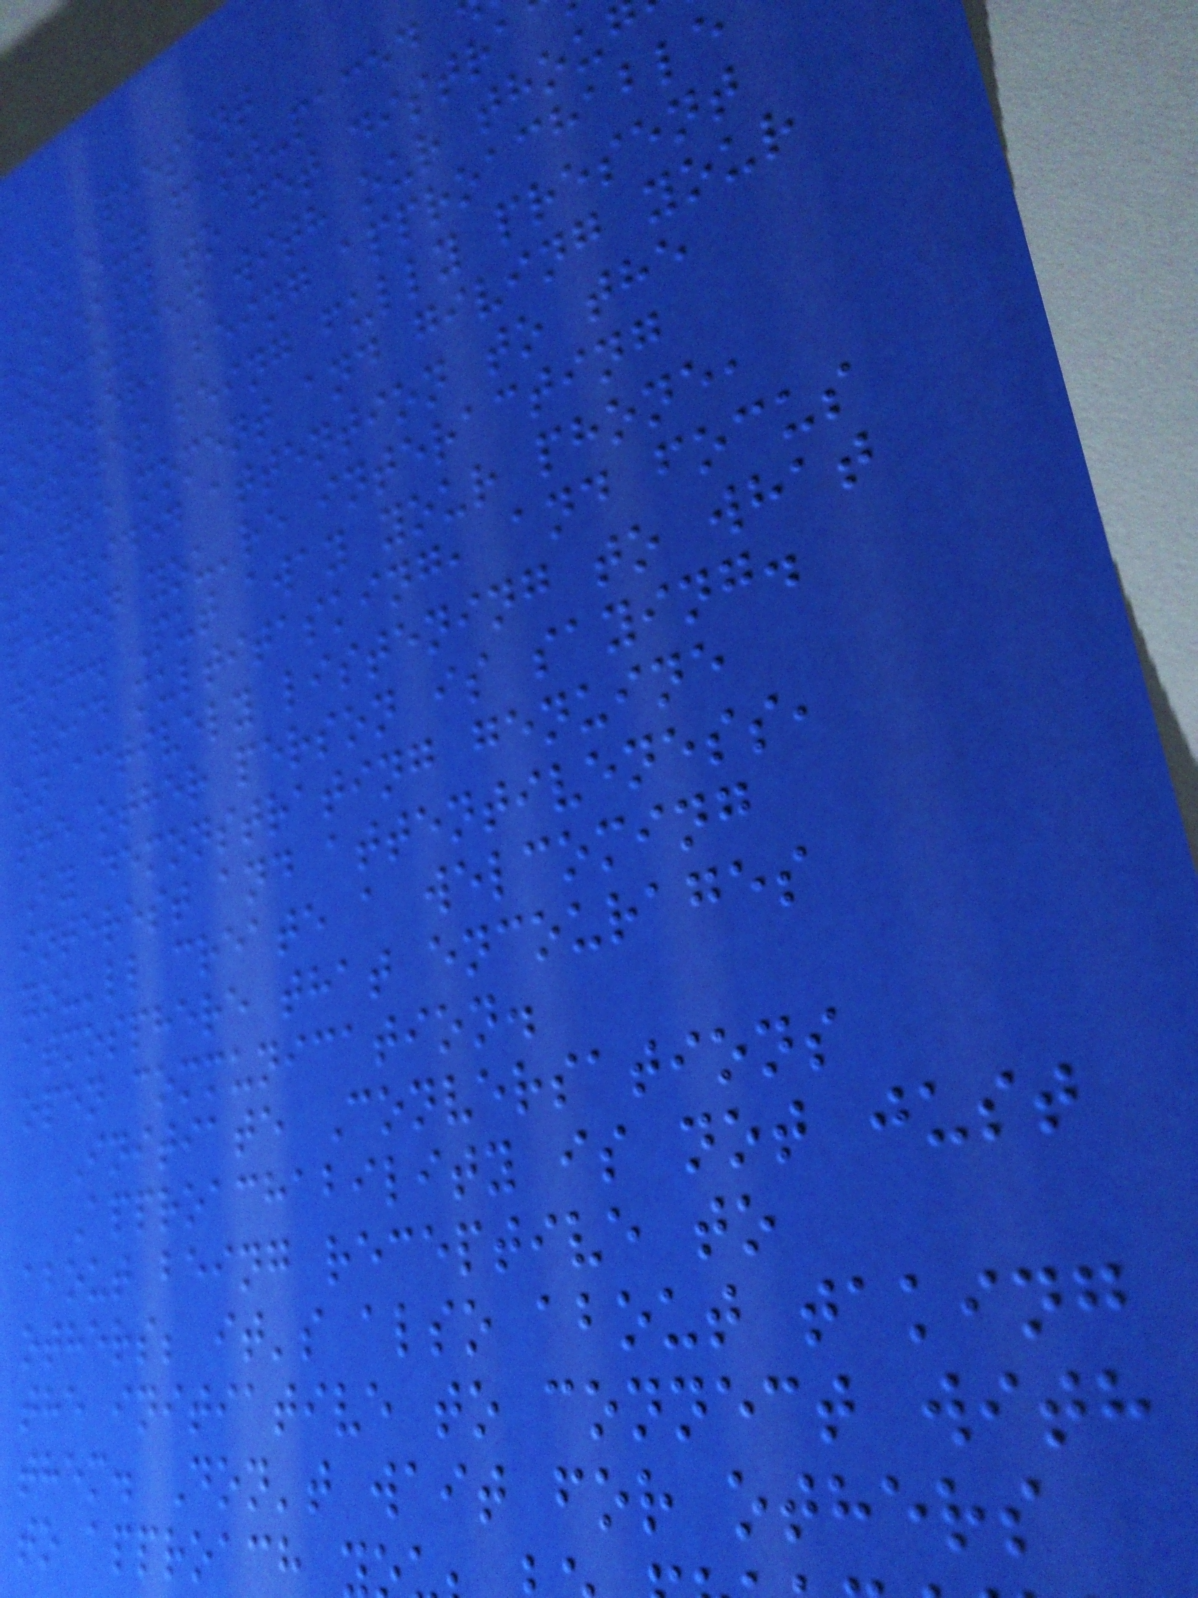Be Present
In our fast-paced
's easy to get distra
reoccupied with our thou
however, being approachable
equires being fully present
t the moment and giving your
undivided attention to the
person you're interacting
with. Put away your phone,
avoid multitasking, and focus
on actively listening to what
the other person is saying.
By demonstrating genuine
interest and attentiveness,
you'll create a welcoming
atmosphere that encourages
open communication.
Initiate Conversations
Approachability is not just
about being receptive to
others; it's also about taking
the initiative to connect with
them. Don't wait for others
to approach y
